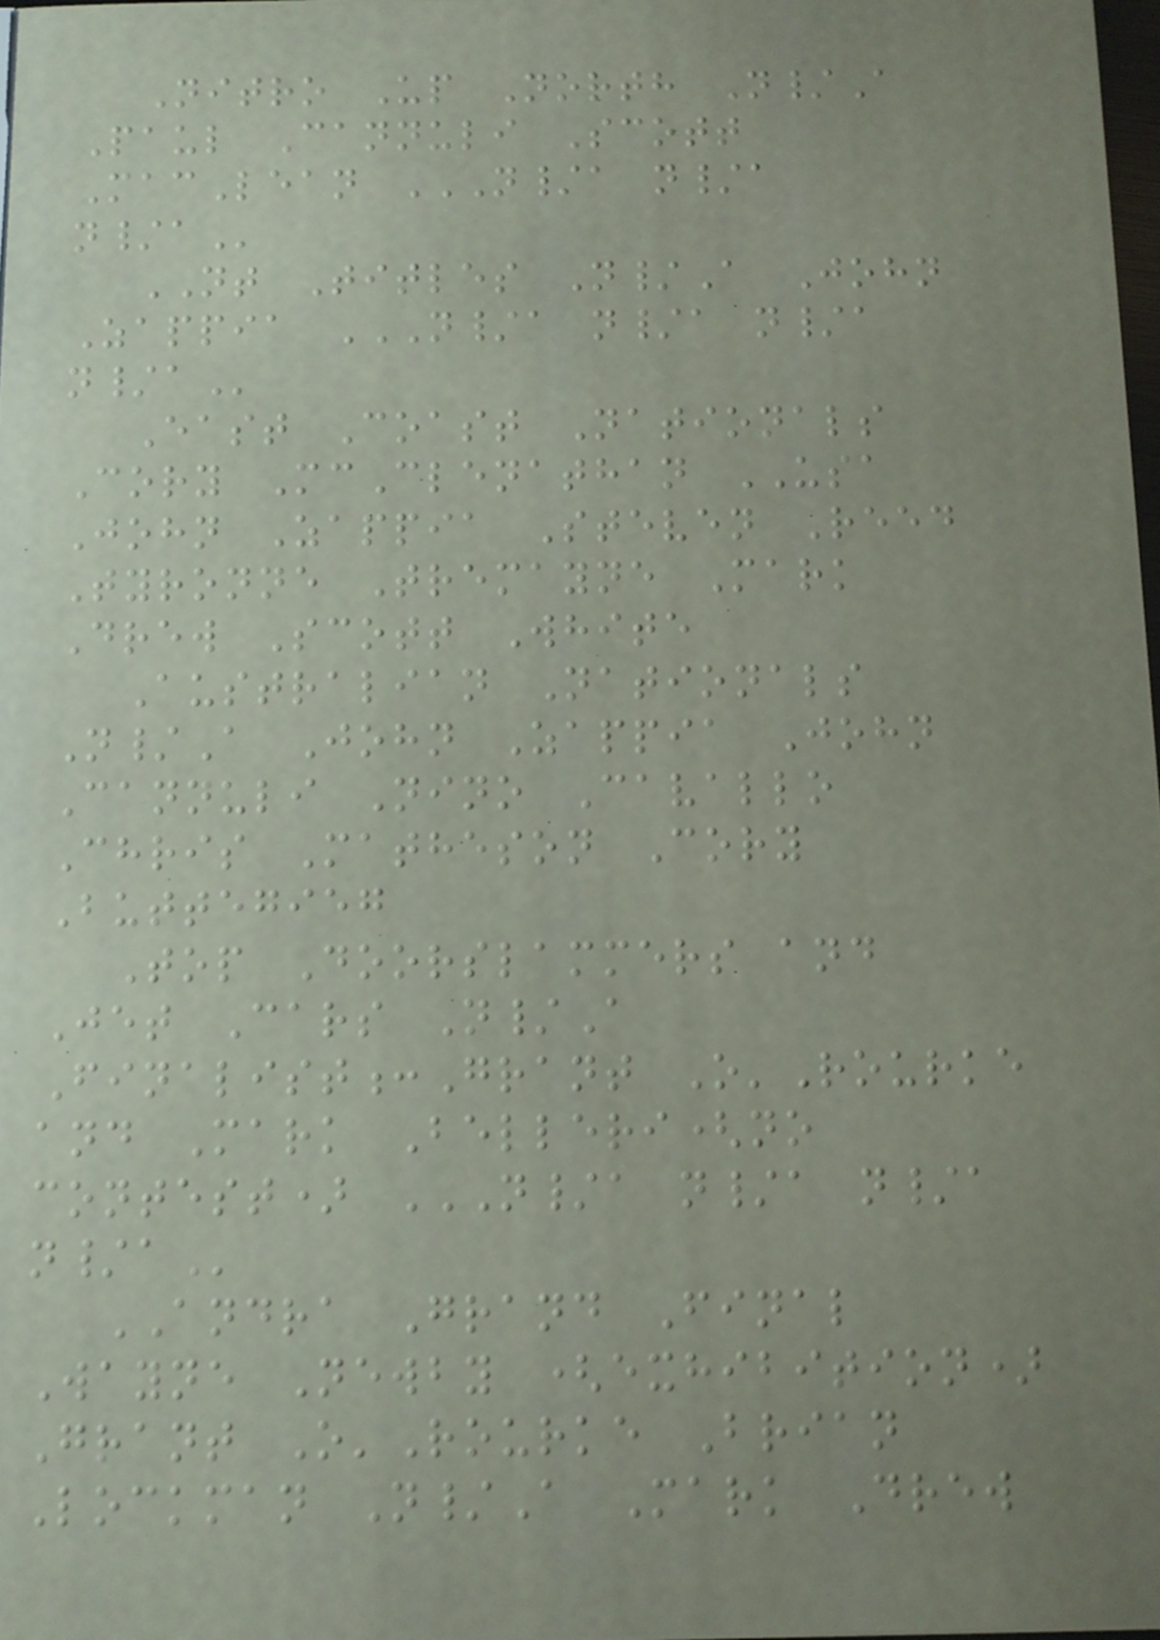Nitro Up North N/A
Paul Cannuli Scott
MacLean N/A N/A
N/A
NT Titles N/A John
Zappia N/A N/A N/A
N/A
East Coast Nationals
Cory McClenathan USA
John Zappia Steven Reed
Tyronne Tremayne Mark
Drew Scott White
Australian Nationals
N/A John Zappia John
Cannuli Nino Cavallo
Chris Matheson Cory
Buttegieg
Top Doorslammers and
Jet Cars N/A
Finalist:Grant O'Rourke
and Mark Belleri(no
contest) N/A N/A N/A
N/A
ANDRA Grand Final
Wayne Newby (exhibition)
Grant O'Rourke Brian
Lockman N/A Mark Drew
